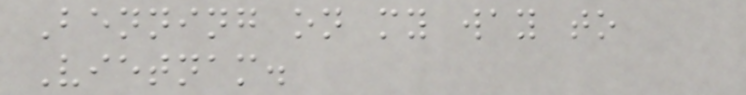Benning on my way to
Vietnam.
